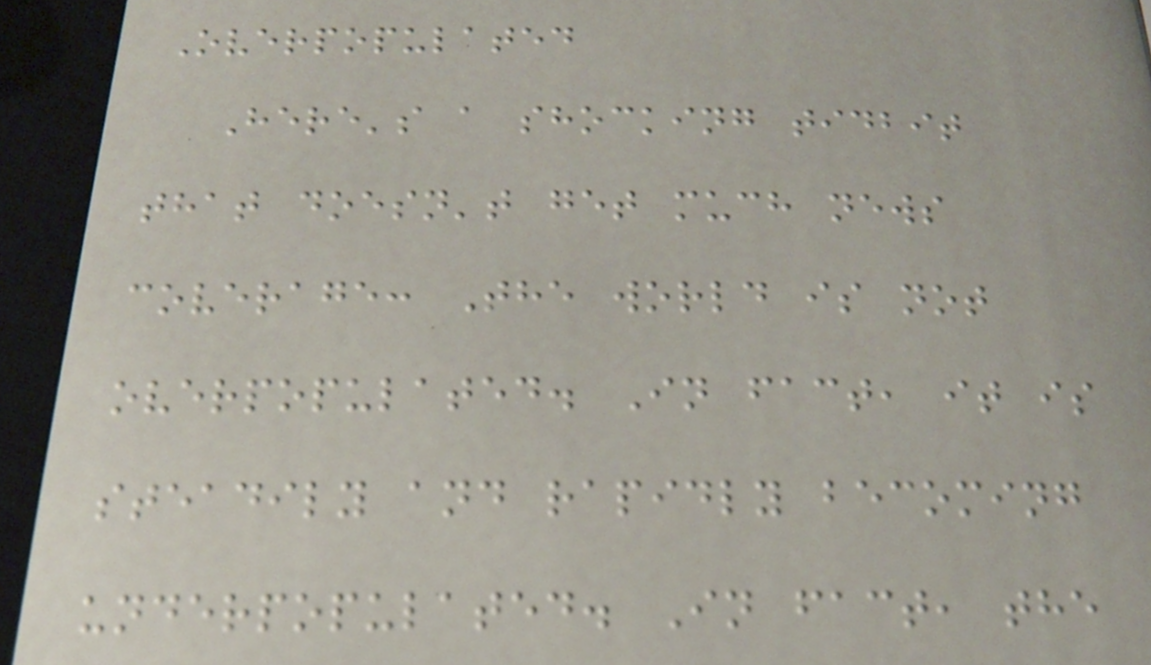Overpopulated
Here's a shocking tidbit
that doesn't get much news
coverage: The world is not
overpopulated. In fact, it is
steadily and rapidly becoming
underpopulated. In fact, the
